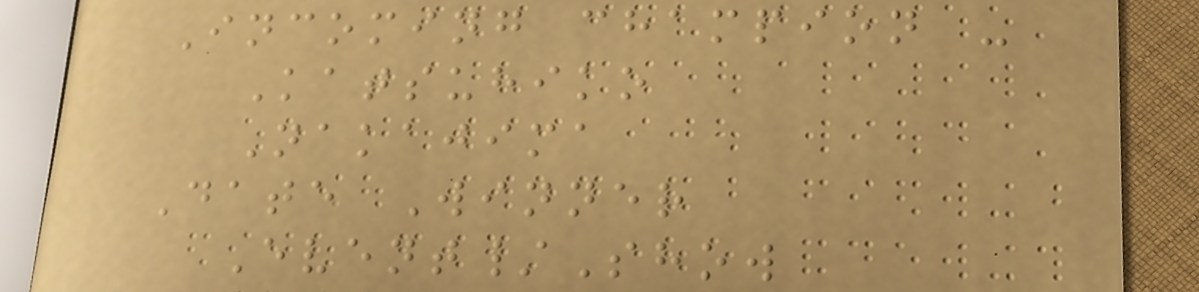Incoming champion -
Katsuhiko
Nakajima
Date Winner
Event/Show
